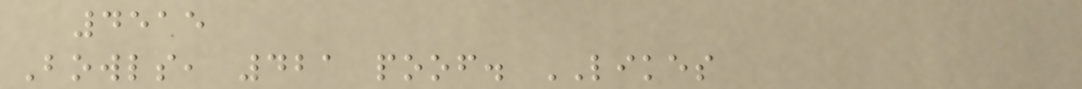4515
Bowls, 421 poof. LIKES
